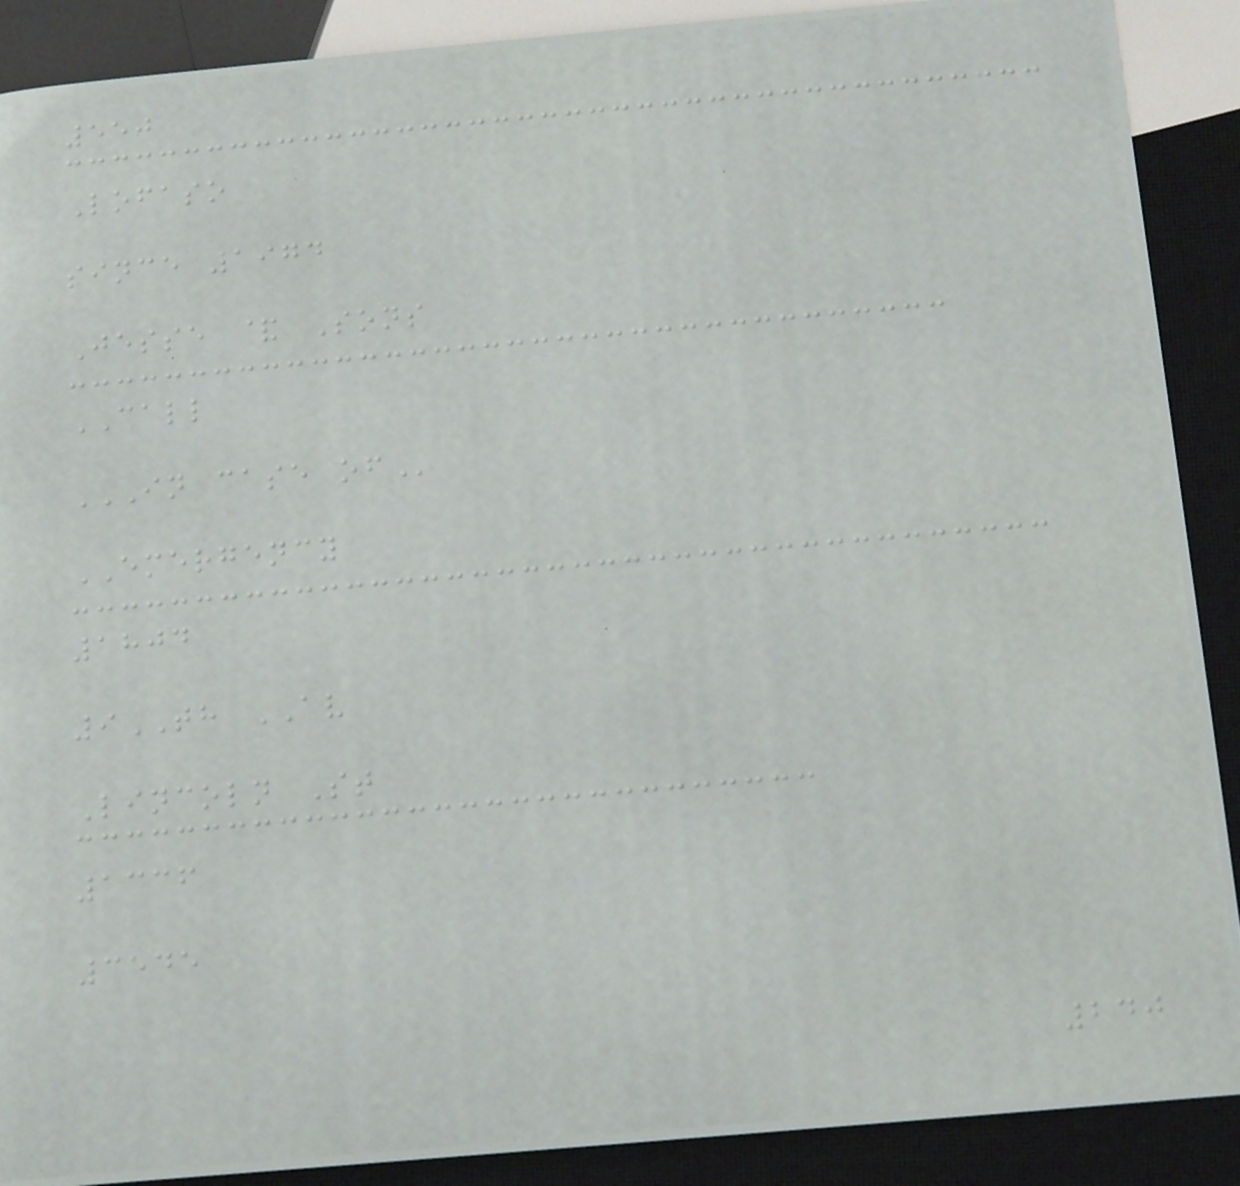550
Lofaso
since 1974
Jesse & Sons
CALL
IN CASE OF
EMERGENCY
1804
9TH AV
Lincoln St
1336
3545
240
